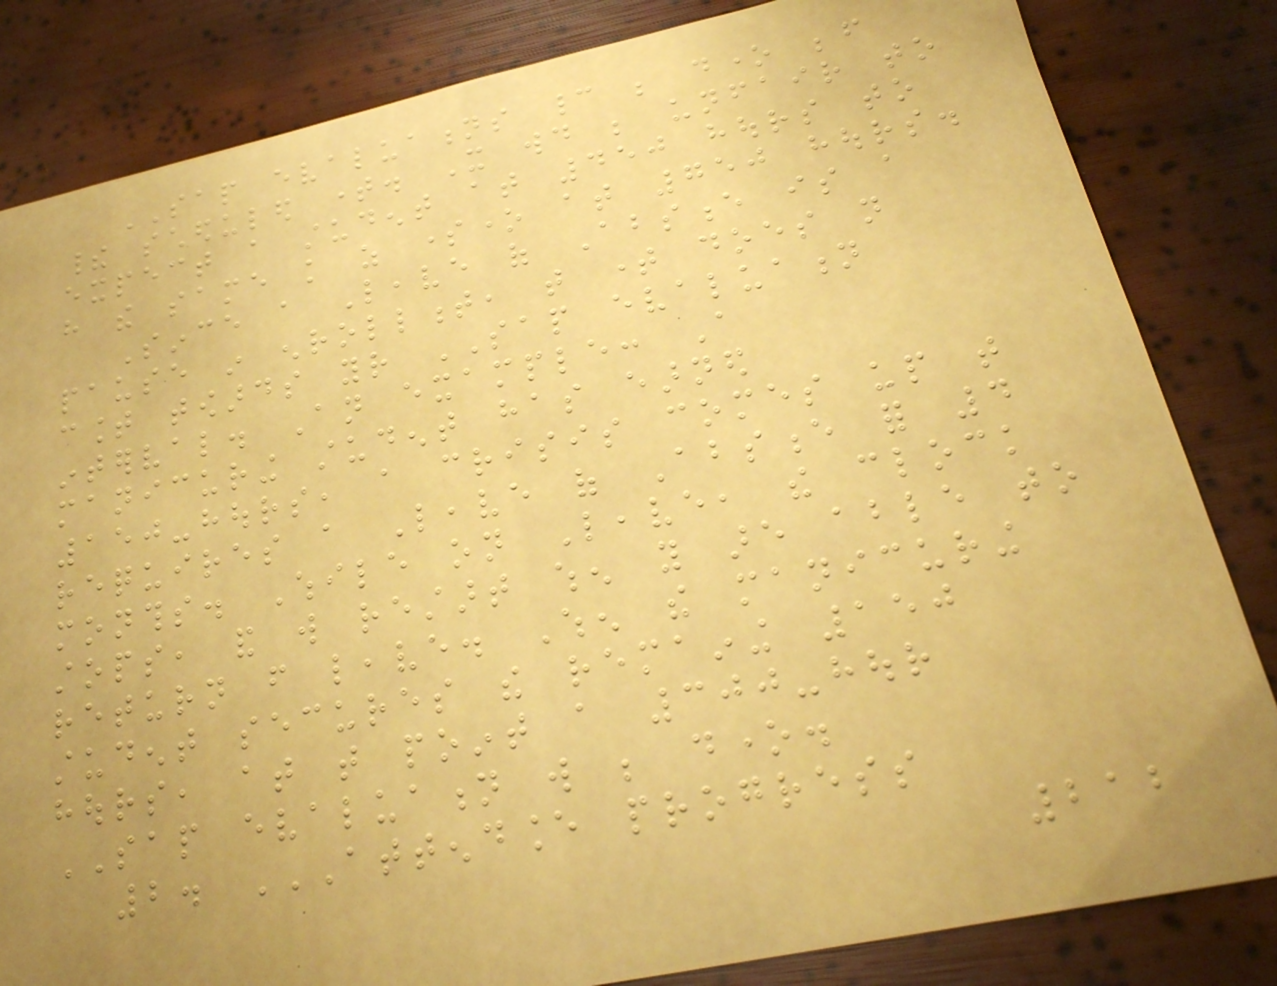SAP evaluations cannot be done before
their scheduled time. It would be unfair to
expect a student at 450 hours to
have the same knowledge as someone at 750 hours.
Since a Leave of Absence is a
pause in enrollment, that time does not
count towards your SAP evaluation
interval. An example: A
manicuring student has earned
150-hours, a crisis comes up that
requires a Leave of Absence for 4
months. While on Leave, the clock
stops, and will restart when you are able to
return from leave. When the manicuring
student secures the remaining 150
hours, at that point a 300-hour
SAP evaluation will be done.
2. ATTENDANCE PROGRESS
212
